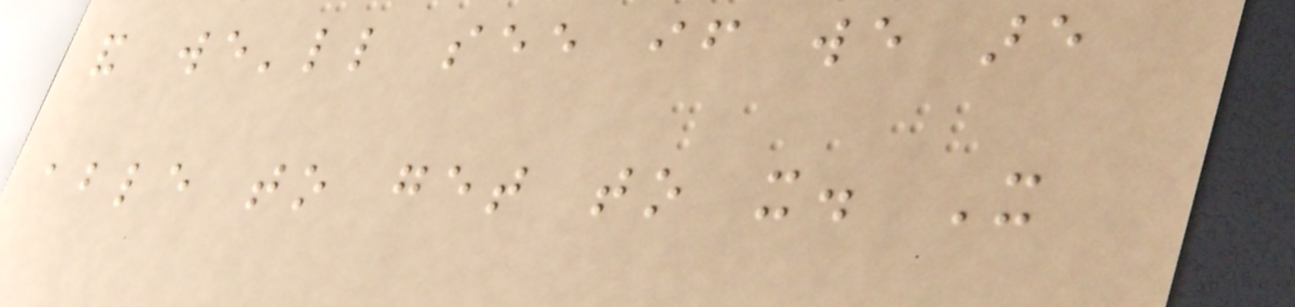and we'll see if we are
able to get to it. It
